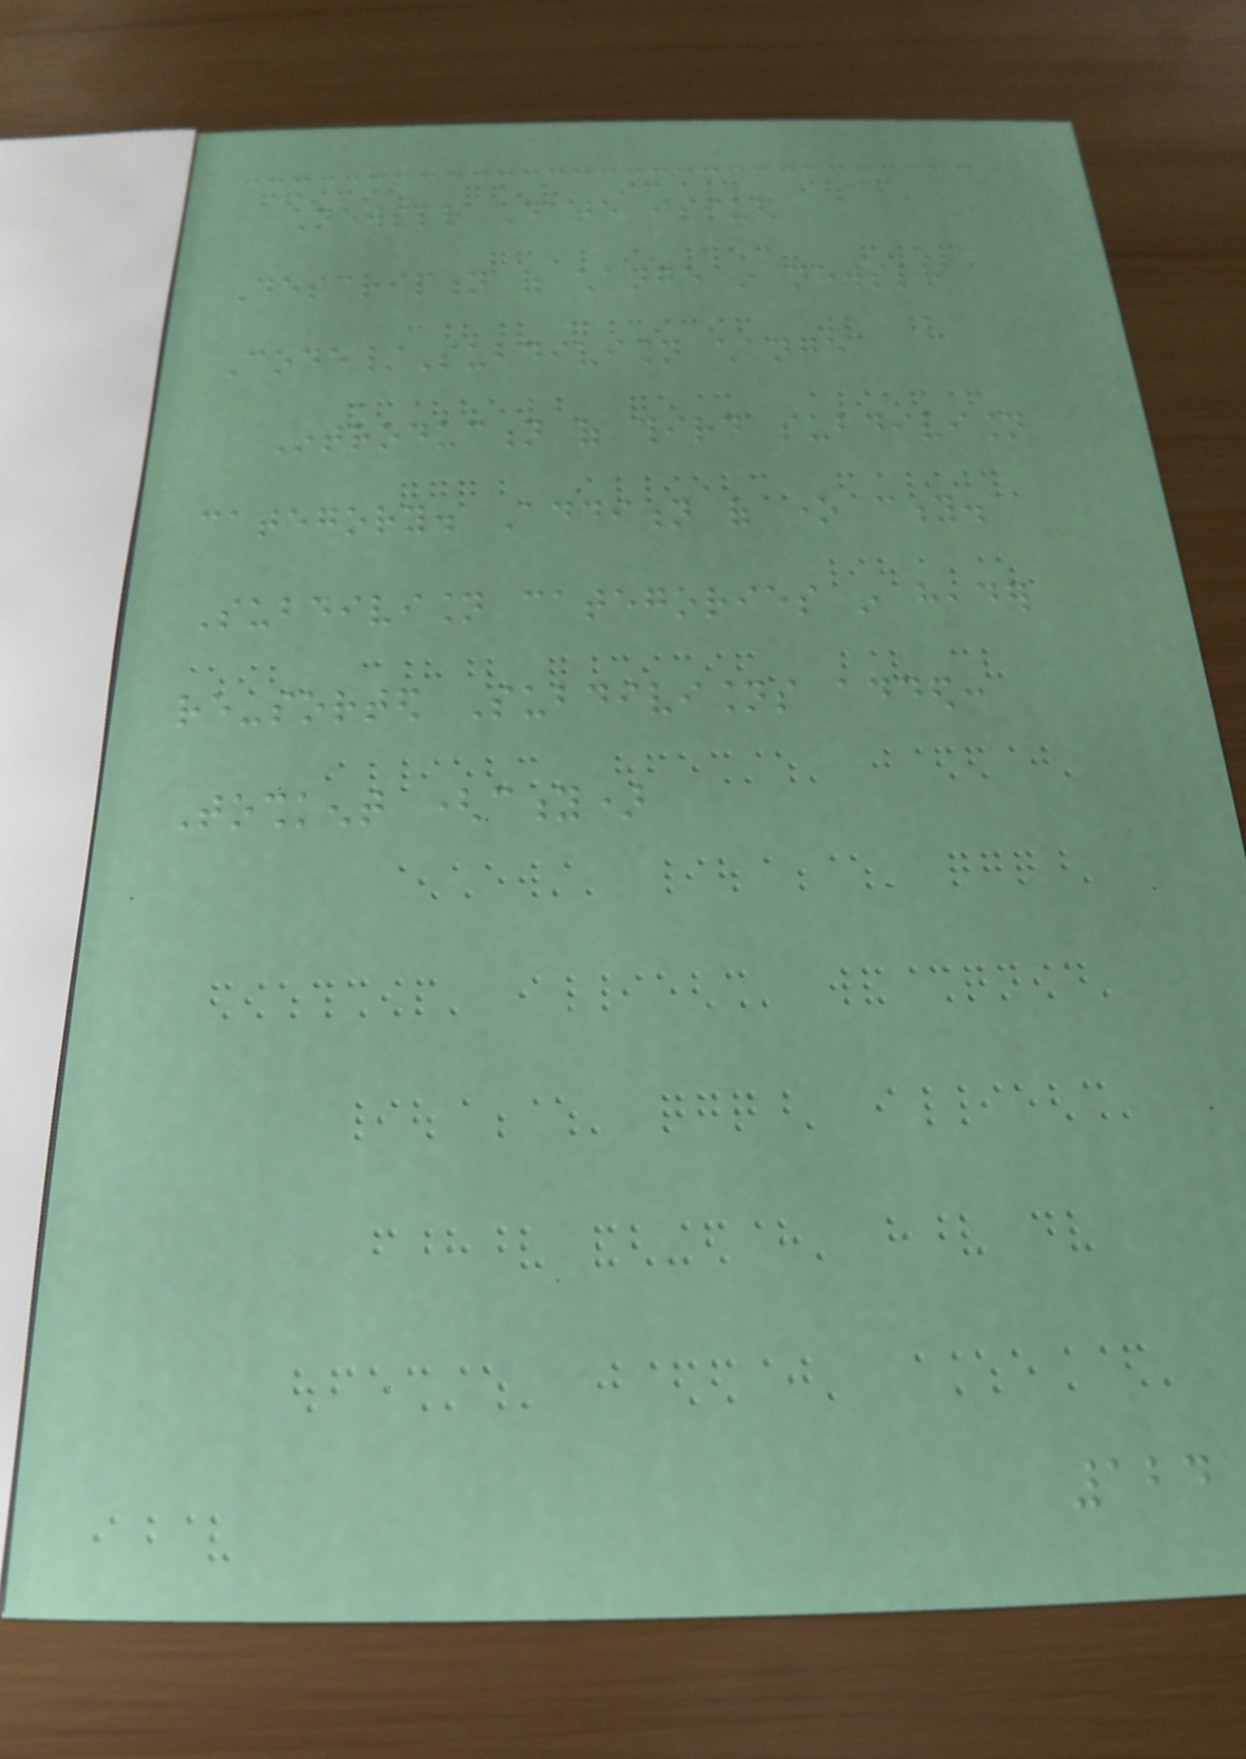Newsletter Date issued
Description of change in newsletter
Code/Subdivision change
Introduction of third subdivision
category. Addition of one city.
Subdivision categories in header
re-sorted Subdivisions added:
Toshkent (city)
124
